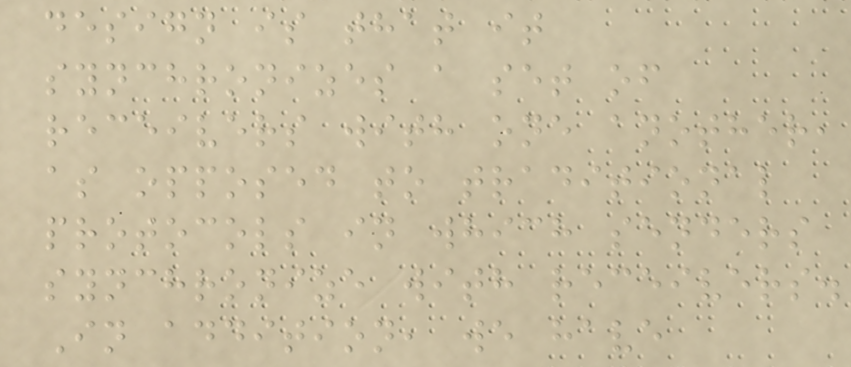design is that it
synchronizes a set of
receivers with one another,
as opposed to traditional
protocols in which senders
synchronize with receivers.
In addition, we have
